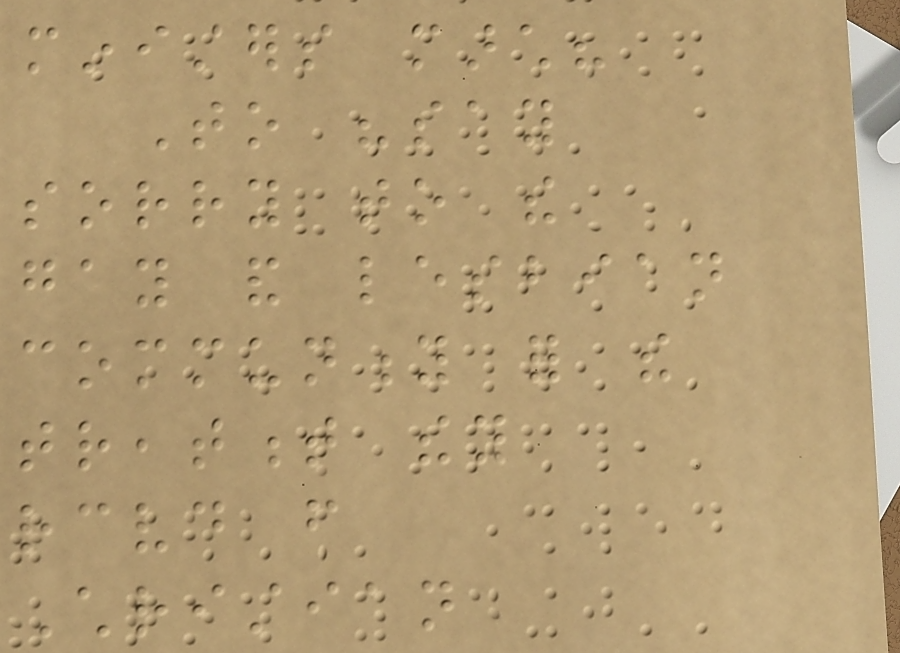ministers march?
To "say
sorry to the
gay and lesbian
community for the
treatment they
received from
Christian
